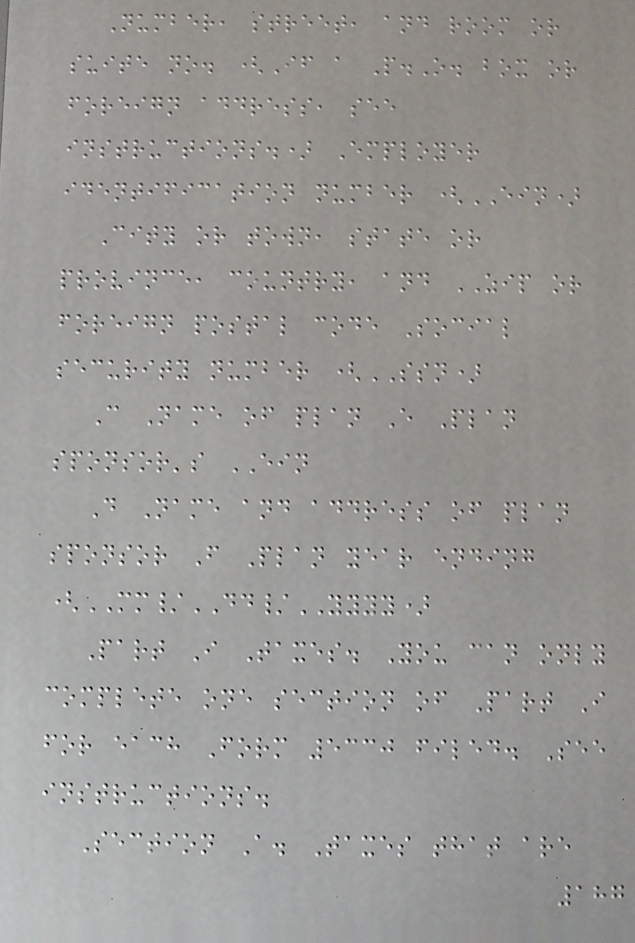Number, street, and room or
suite no. (If a P.O. box or
foreign address, see
instructions.) Employer
identification number (EIN)
City or town, state or
province, country, and ZIP or
foreign postal code Social
security number (SSN)
C Name of plan E Plan
sponsor's EIN
D Name and address of plan
sponsor F Plan year ending
(MM/DD/YYYY)
Part I Taxes. You can only
complete one section of Part I
for each Form 5330 filed. See
instructions.
Section A. Taxes that are
187
